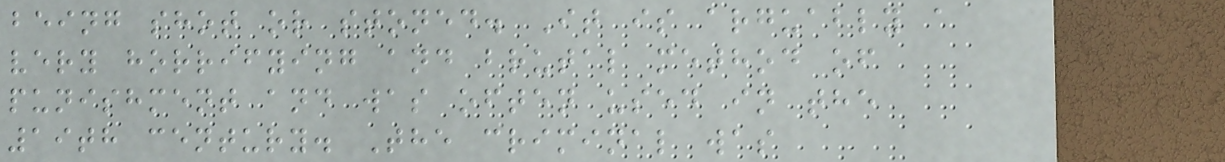being shot or stoned. It is arguably a
very horrifying and brutal method of
punishment and was often used in the
19th century. The criminal was
